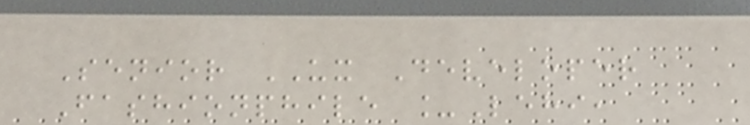Senior UX Developer
Fashionphile _Lehi,
